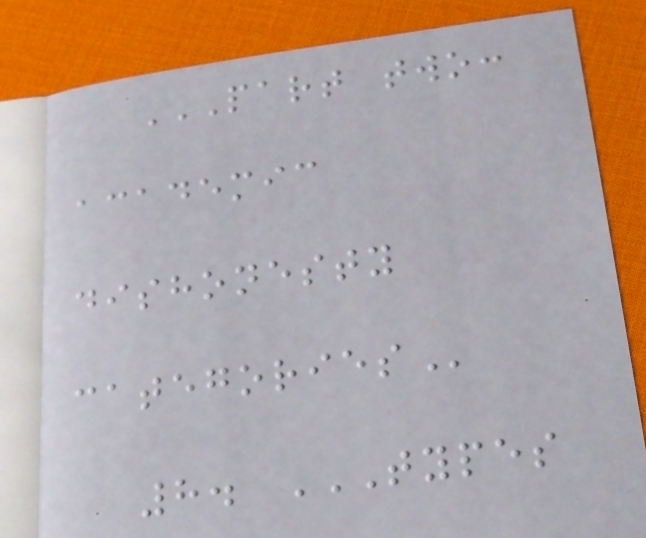PART TWO:
ACADEMIC
DISHONESTY
CATEGORIES
8. TYPES
